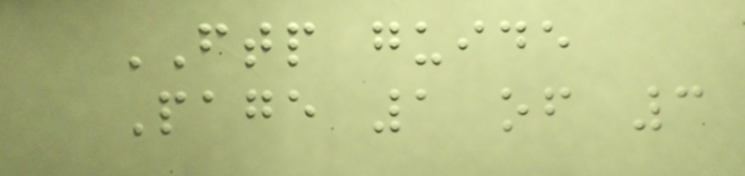FTP guide
Page 1 of 3
